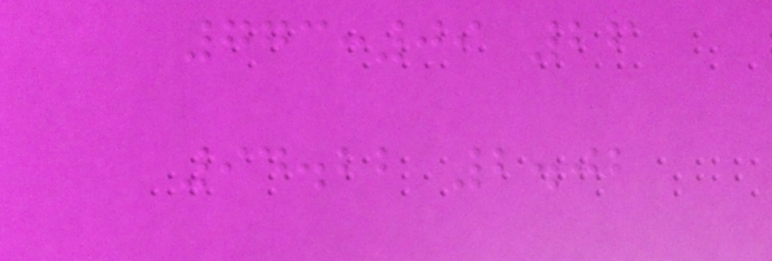773:09 26
94.22 2.02
